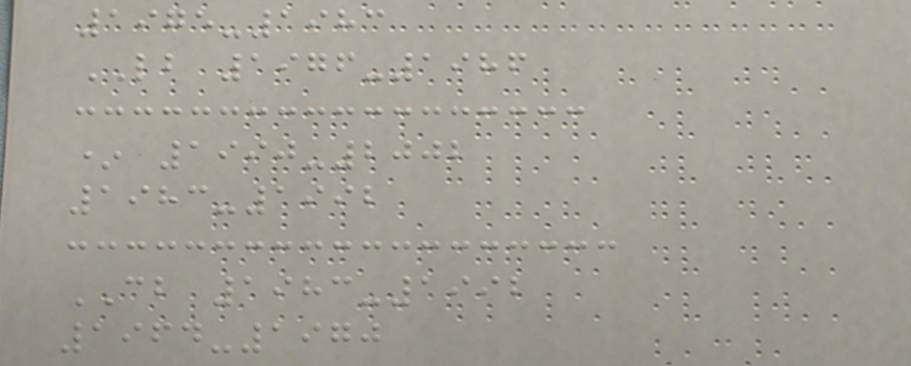1975-1983
LB 1976-1986
* 1990-2002
1983-1992
CB 1983-1992
1964-1970
